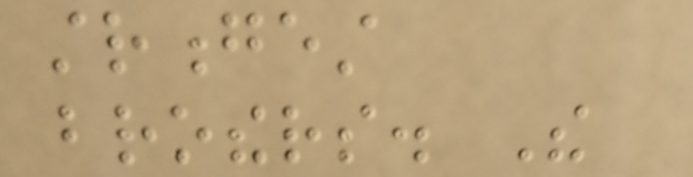strongest
brothers. The
